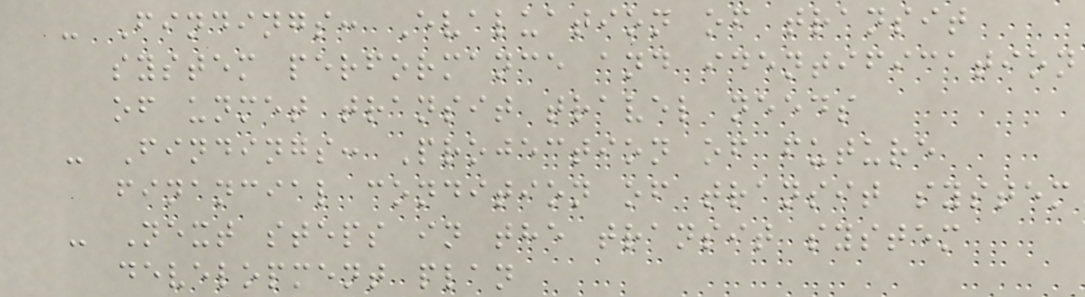- Findings: Evaluation of transit
system performance and identification
of unmet transit travel needs
- Findings: Projection of future
financial condition of transit system
- Next steps in the transit system
development plan
